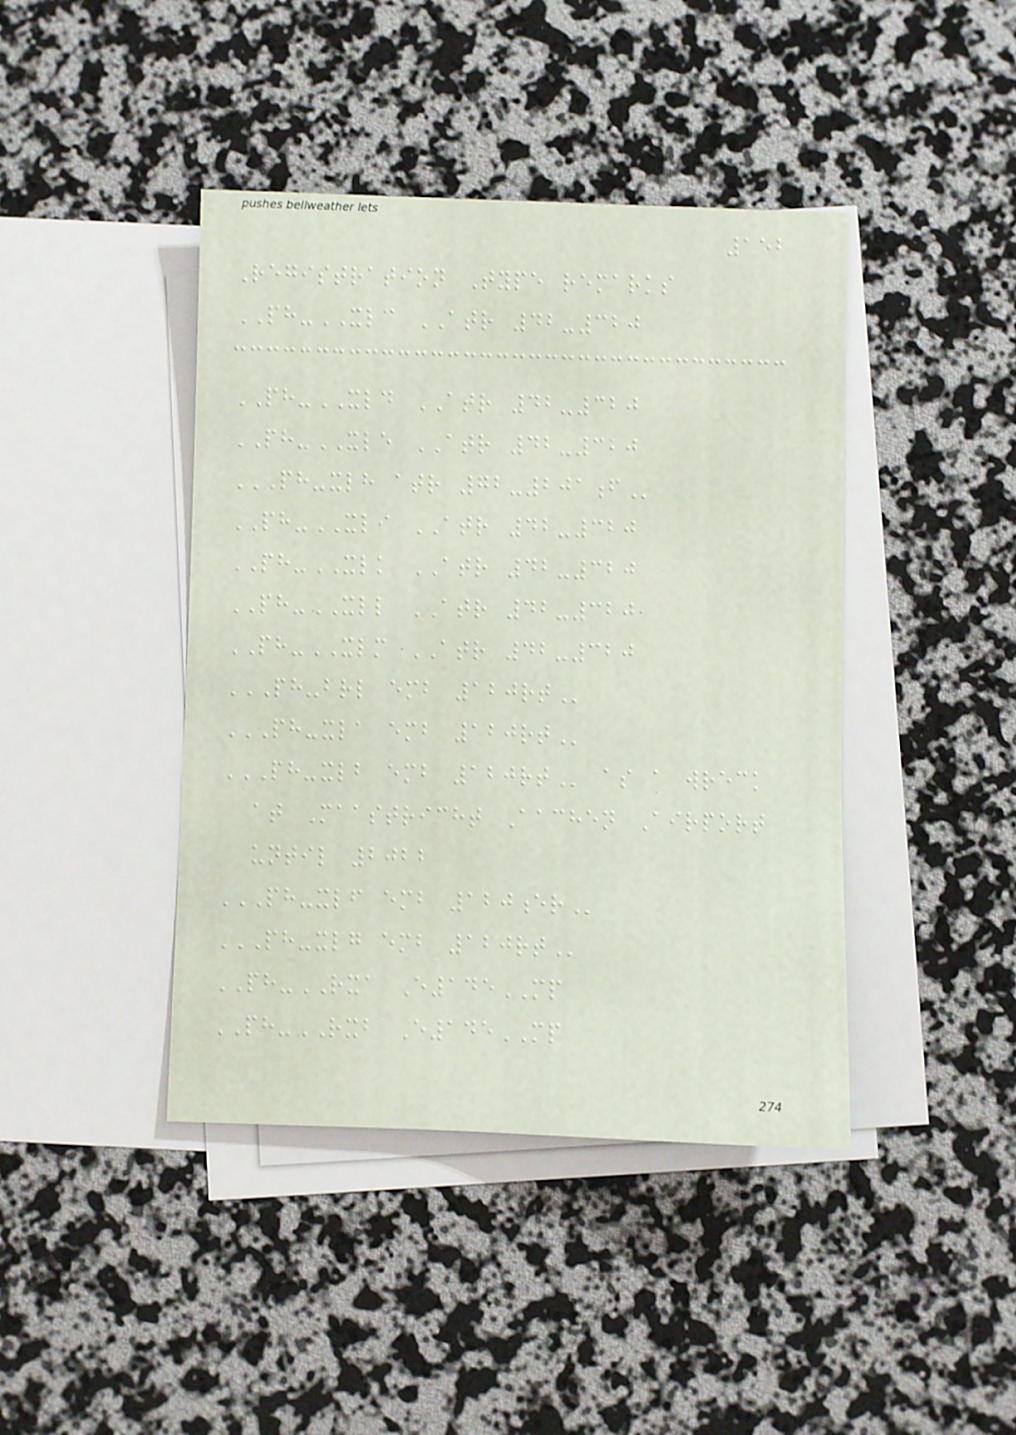152
Registration Type remarks
PH-XLC ATR 42-320
PH-XLD ATR 42-320
PH-XLE ATR 42-320
PH-XLH ATR 72-201F
PH-XLI ATR 42-320
PH-XLK ATR 42-320
PH-XLL ATR 42-320
PH-XLM ATR 42-320
PH-BRL EMB 120RT
PH-XLA EMB 120RT
PH-XLB EMB 120RT as a wreck
at Maastricht Aachen Airport
until 2022
PH-XLF EMB 120ER
PH-XLG EMB 120RT
PH-RXA E145MP
PH-RXB E145MP
